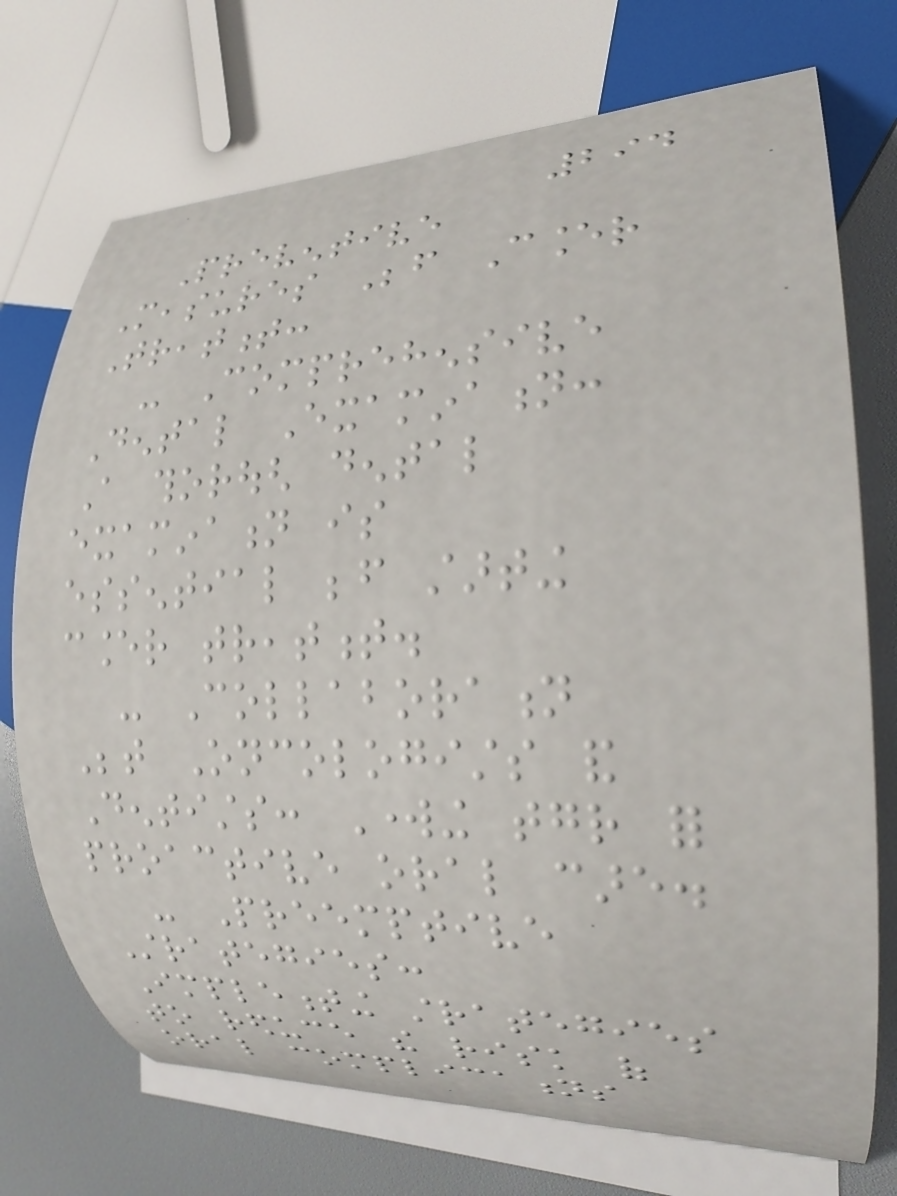294
Preventive
Measures Before Cancer
Treatment:
- Comprehensive
Dental Examination:
A thorough dental
examination is
essential before starting
cancer treatment.
- Collaboration
Between Oncologists and
Dentists: Working together for
proactive oral care.
- Preemptive
Strategies:
Implementing strategies
to reduce the risk of
oral complications
